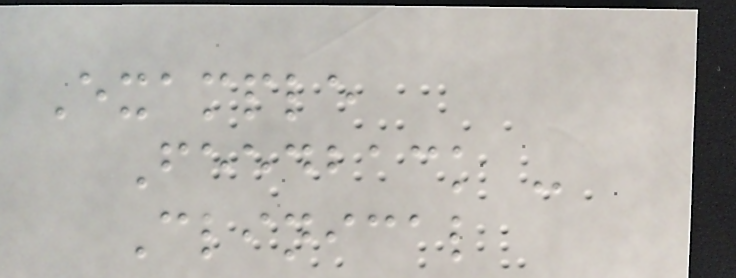Example
Feedback -
Clinical
